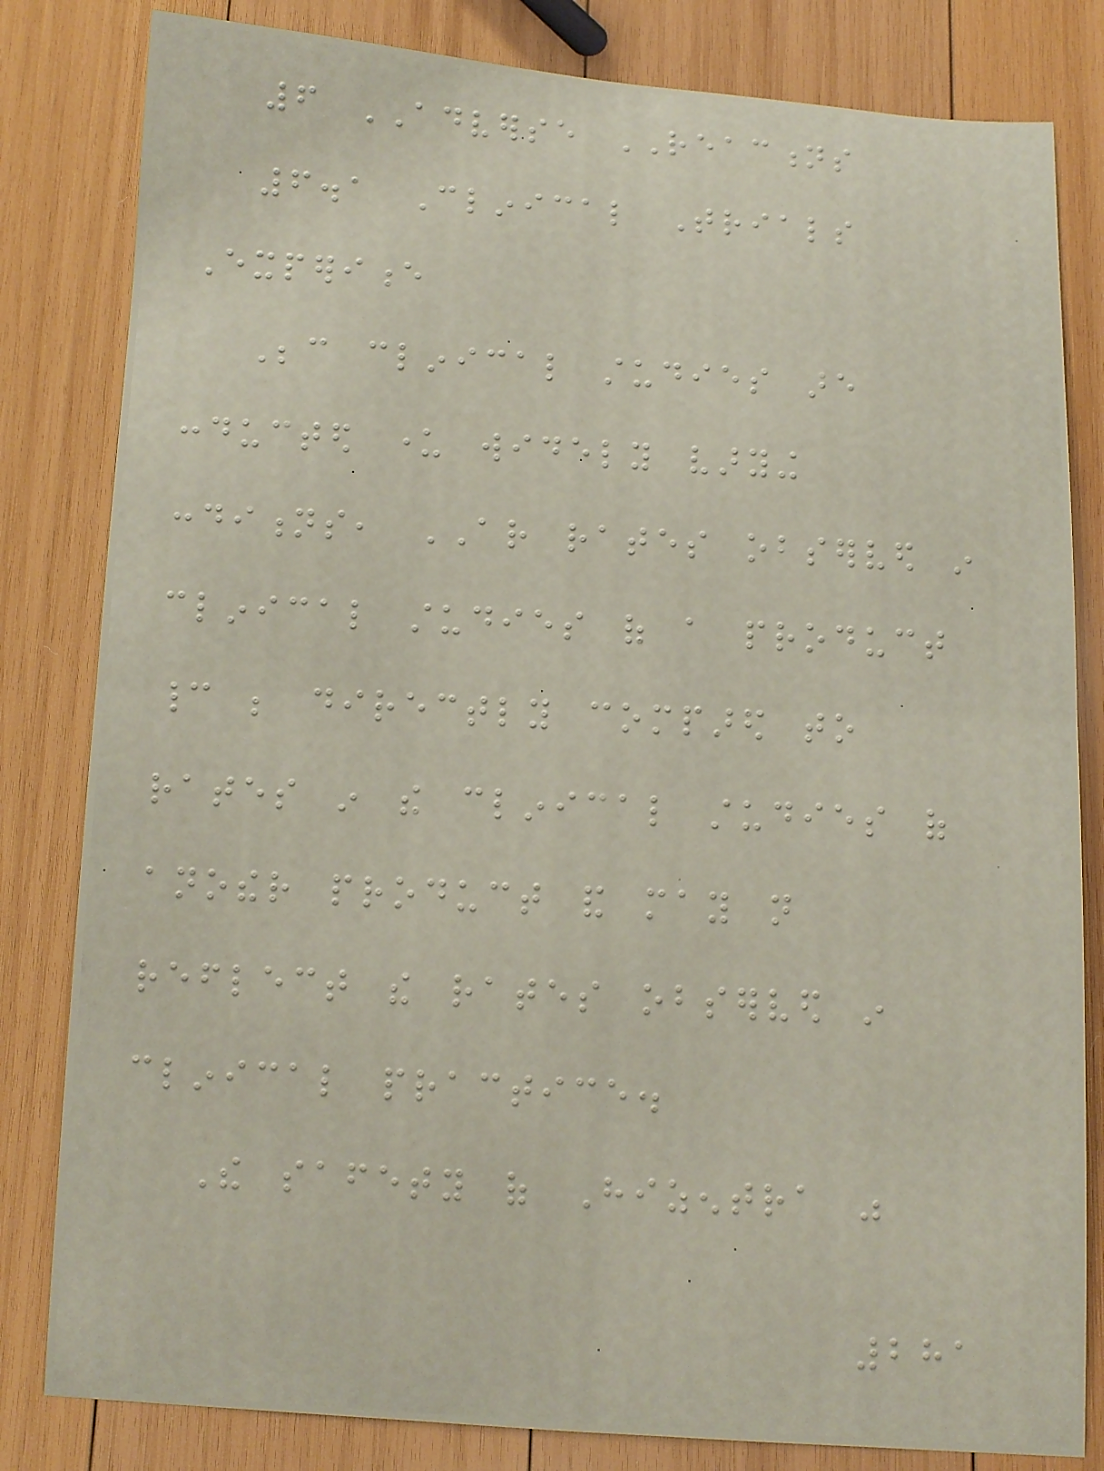6 ADVERSE REACTIONS
6.1 Clinical Trials
Experience
Because clinical studies are
conducted under widely varying
conditions, AR rates observed in
clinical studies of a product
cannot be directly compared to
rates in the clinical studies of
another product and may not
reflect the rates observed in
clinical practice.
The safety of Hizentra was
281
